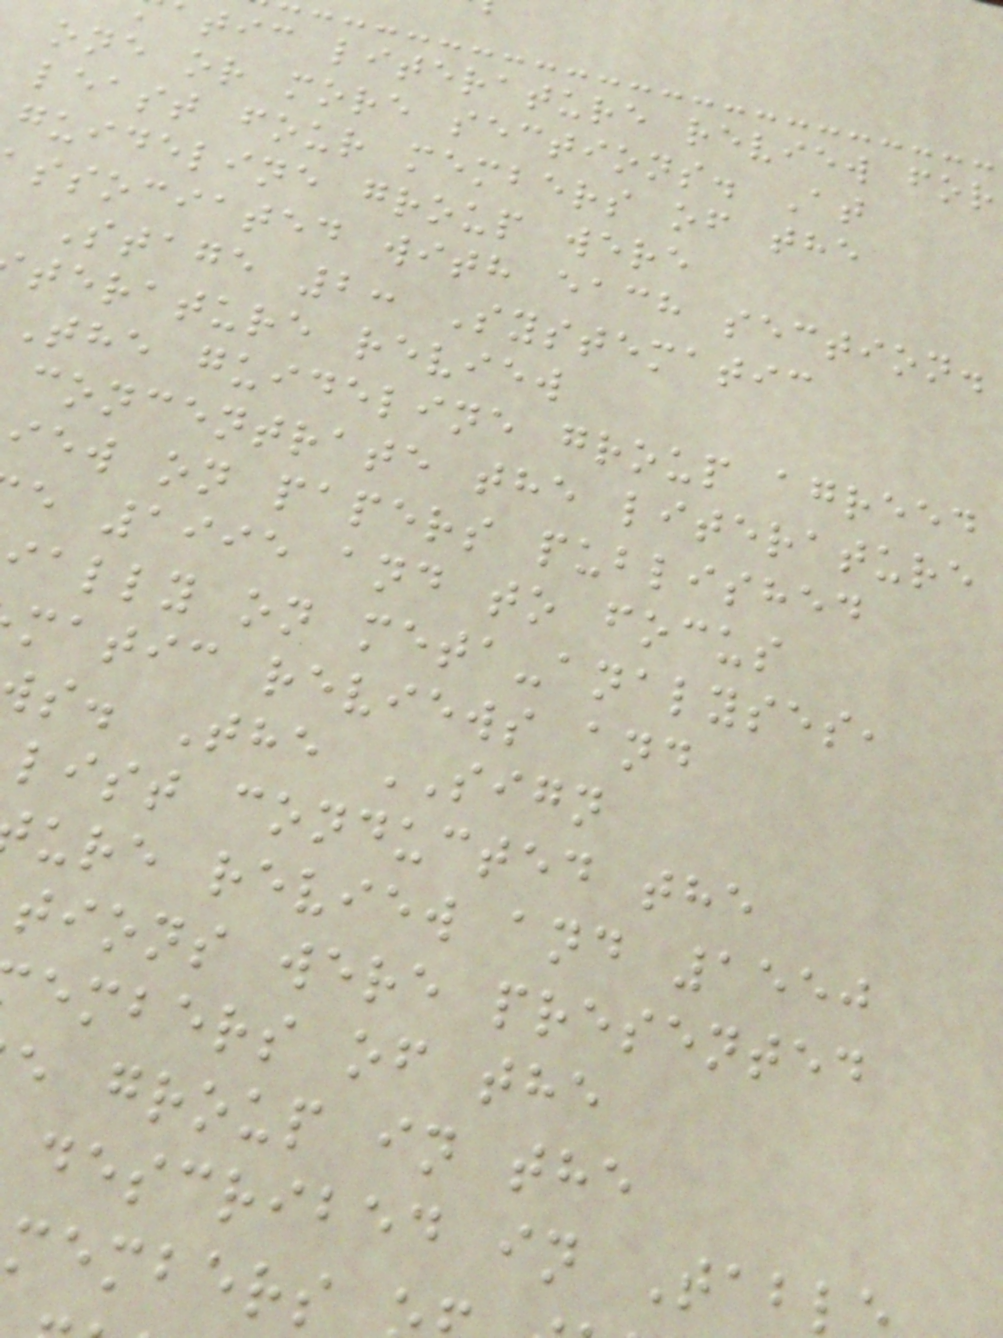tic literature review for
one or more sections. At
least four members of the
guideline group were
ssociated with each section.
Stage 2: Systematic
terature review
The guideline group agreed
concentrate the literature
iew on papers published
e 1995 and to focus
ially on meta-analyses,
matic reviews and
s. The SIGN
list conducted the
ure review and 1550
tions were presented
embers of the
e group in the
described in Tabl
members
